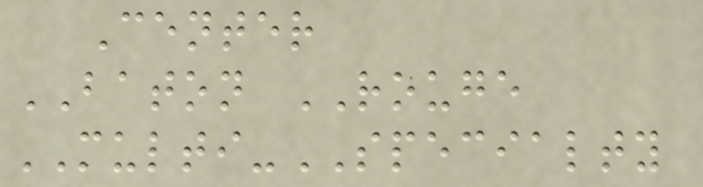Center
BATON ROUGE
MULTI-SPECIALTY
